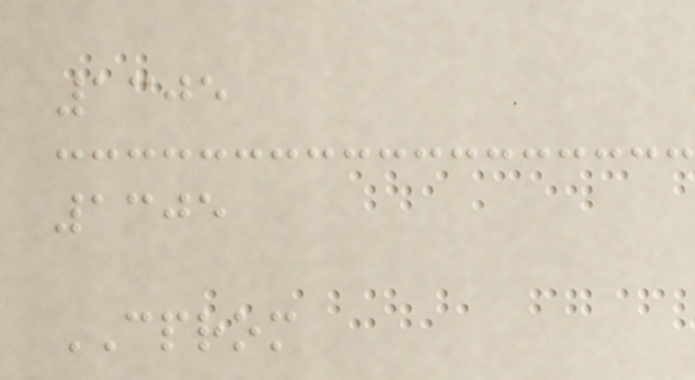1305
1305
CPROM
